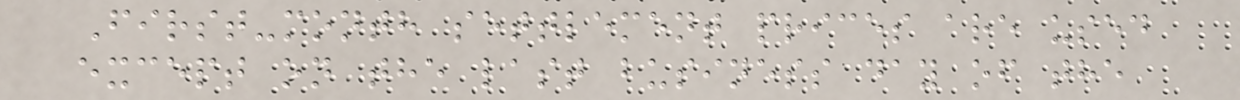First-month settlement prices are used
except on the last business day of the
